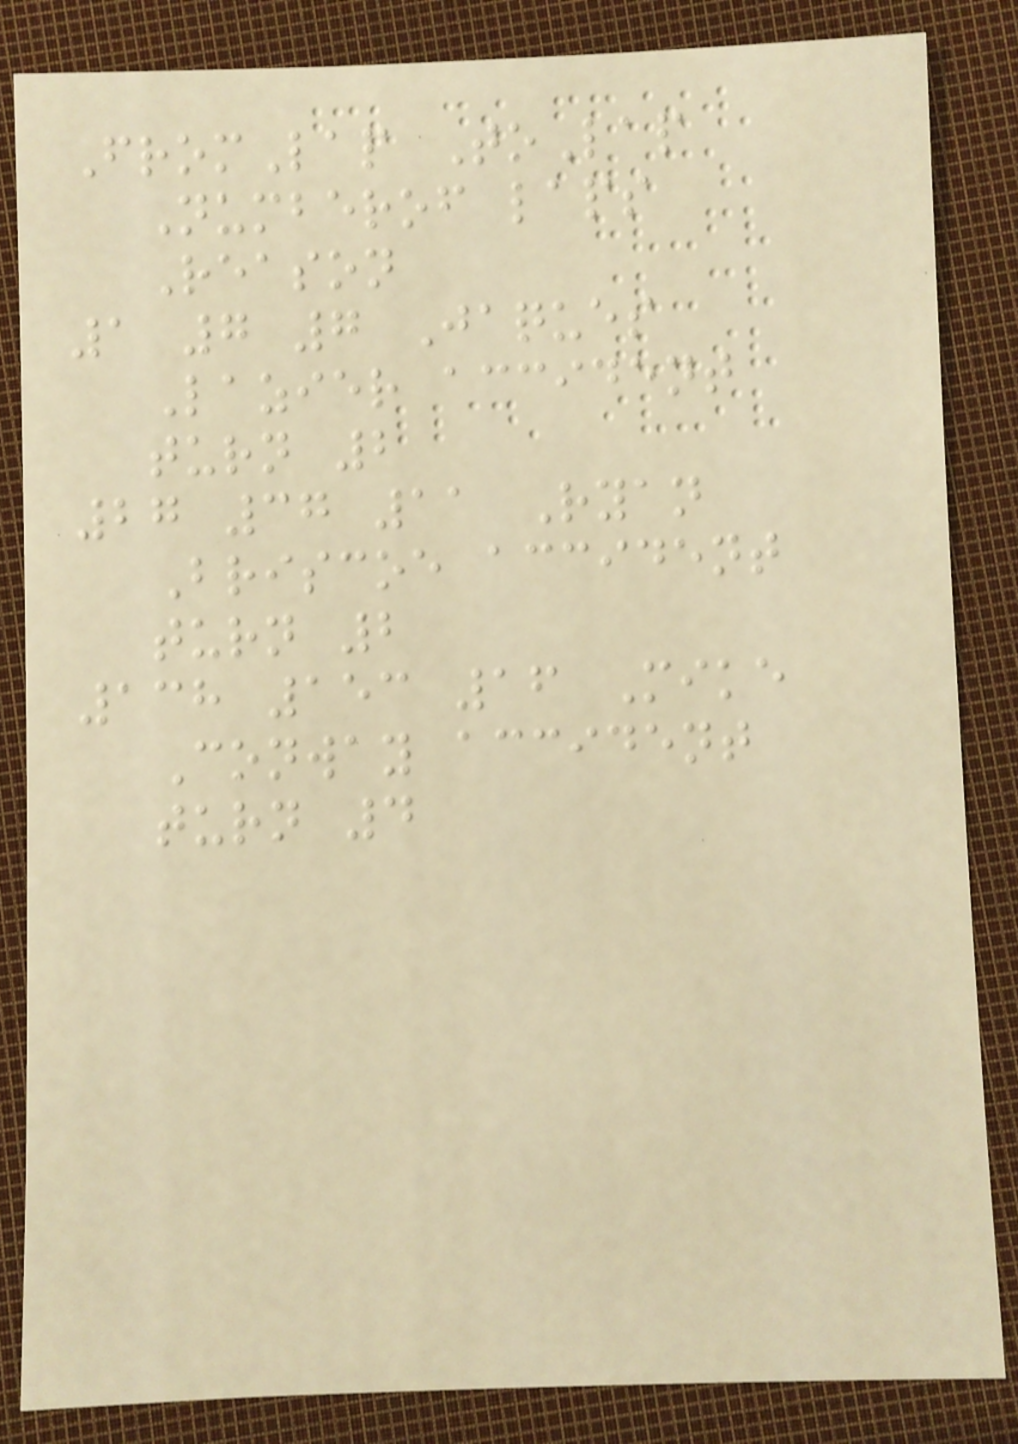FromLap ToLap
Numberof laps
Reason
1 7 7 Jaques
Lazier accident
turn 2
27 37 11 Ryan
Briscoe accident
turn 2
138 153 16 Mike
Conway accident
turn 4
